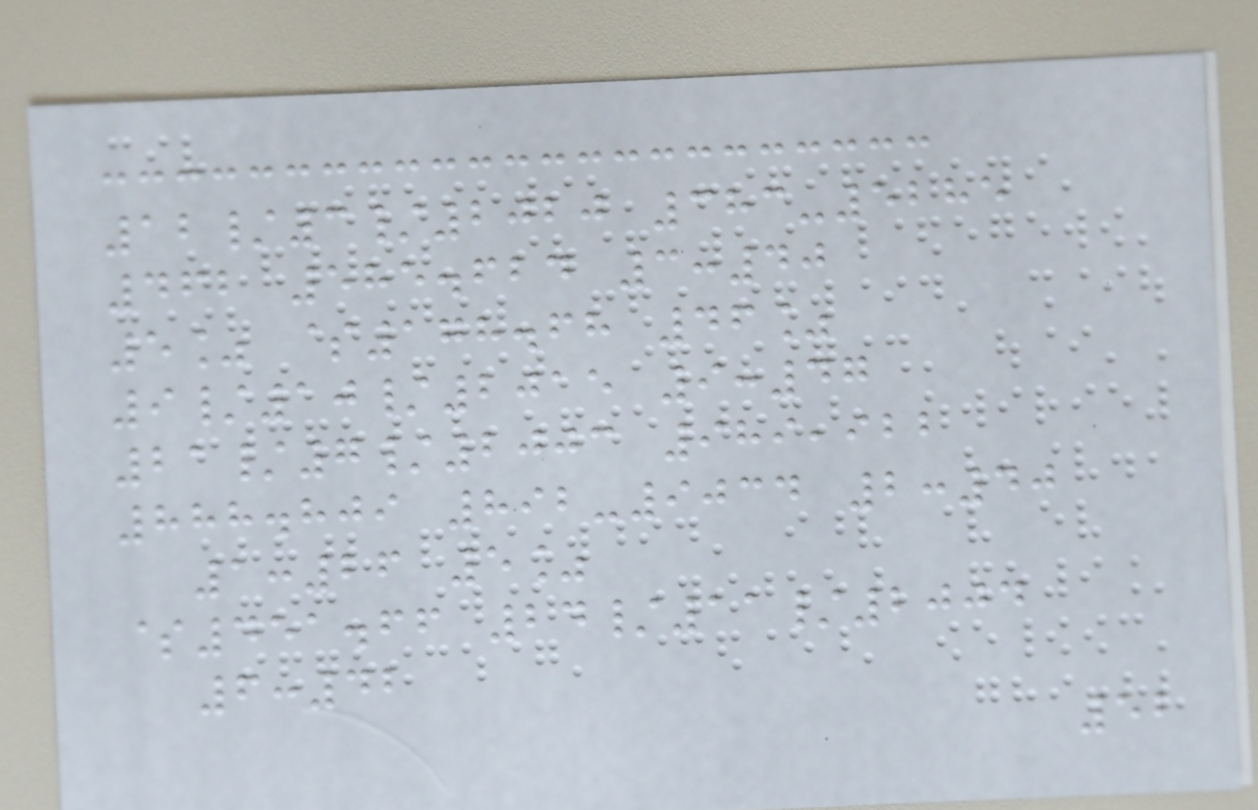12/3/2020 383-5285
462 585.624 3:40
5% $178.68 46%
9/10/2015 9:47
21/7/2003 989,922
888.809 892-9034 2:40
1:26 5%
$451.66 24/11/2004
6:42
52
